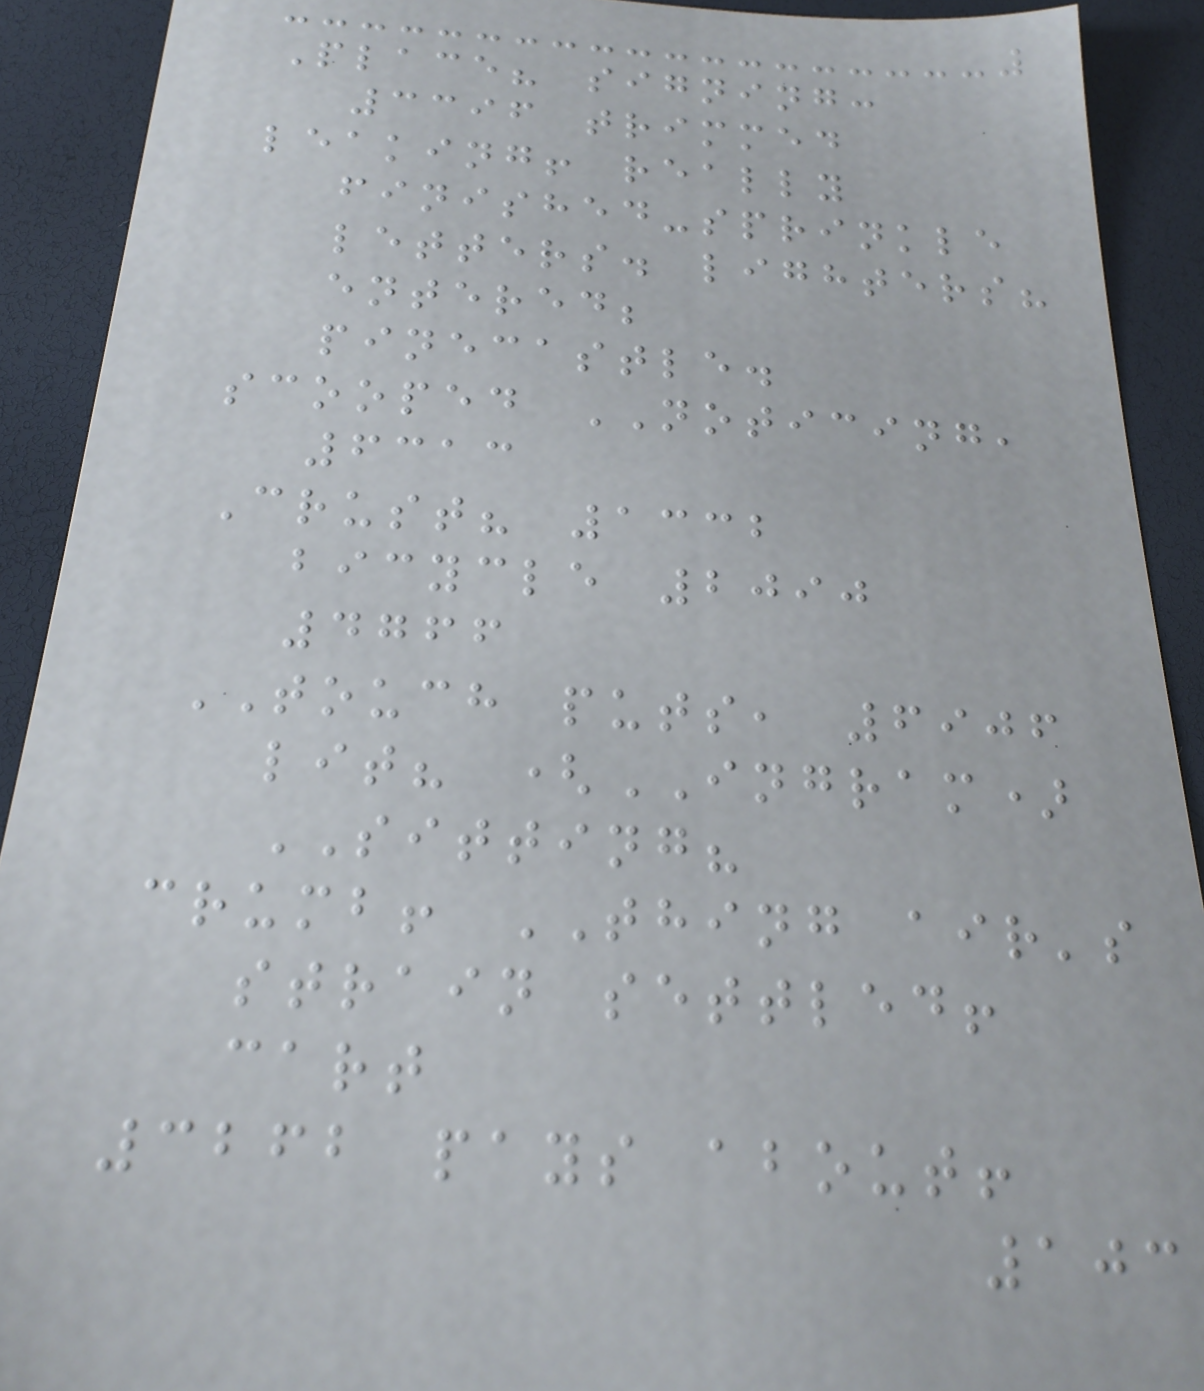Place? signing:
3396 trimmed
leaking! really
finished-sprinkle
letters. lighters?
entered;
pinecastle.
scooped NOTICING,
6313
Crust? 1332
bicycle 2090
4766
TOUCH puts, 6906
lit? (INGRAM)
SITTING?
crumb! THING air's
strain settled!
cart
3262 pays about!
103
